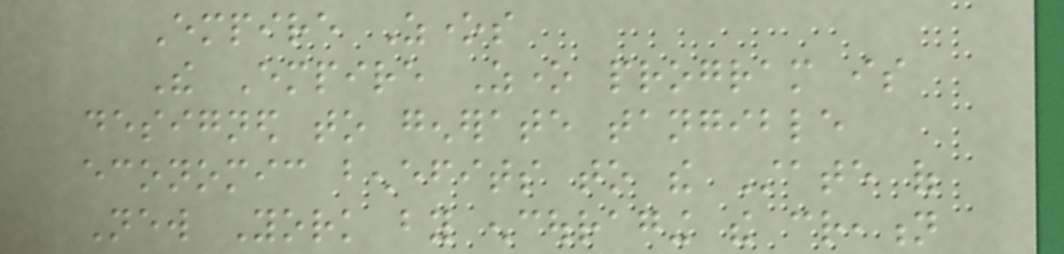Empire Zones
The Empire Zone program is
designed to generate tangible
economic benefits to the State of
New York by encouraging the creation
